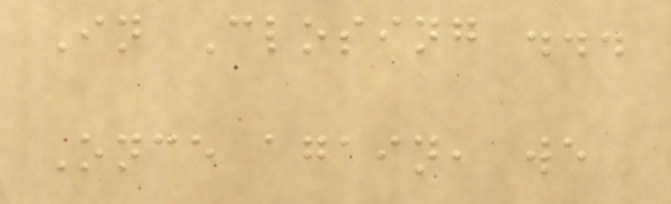In Closing ...
Once again, we
